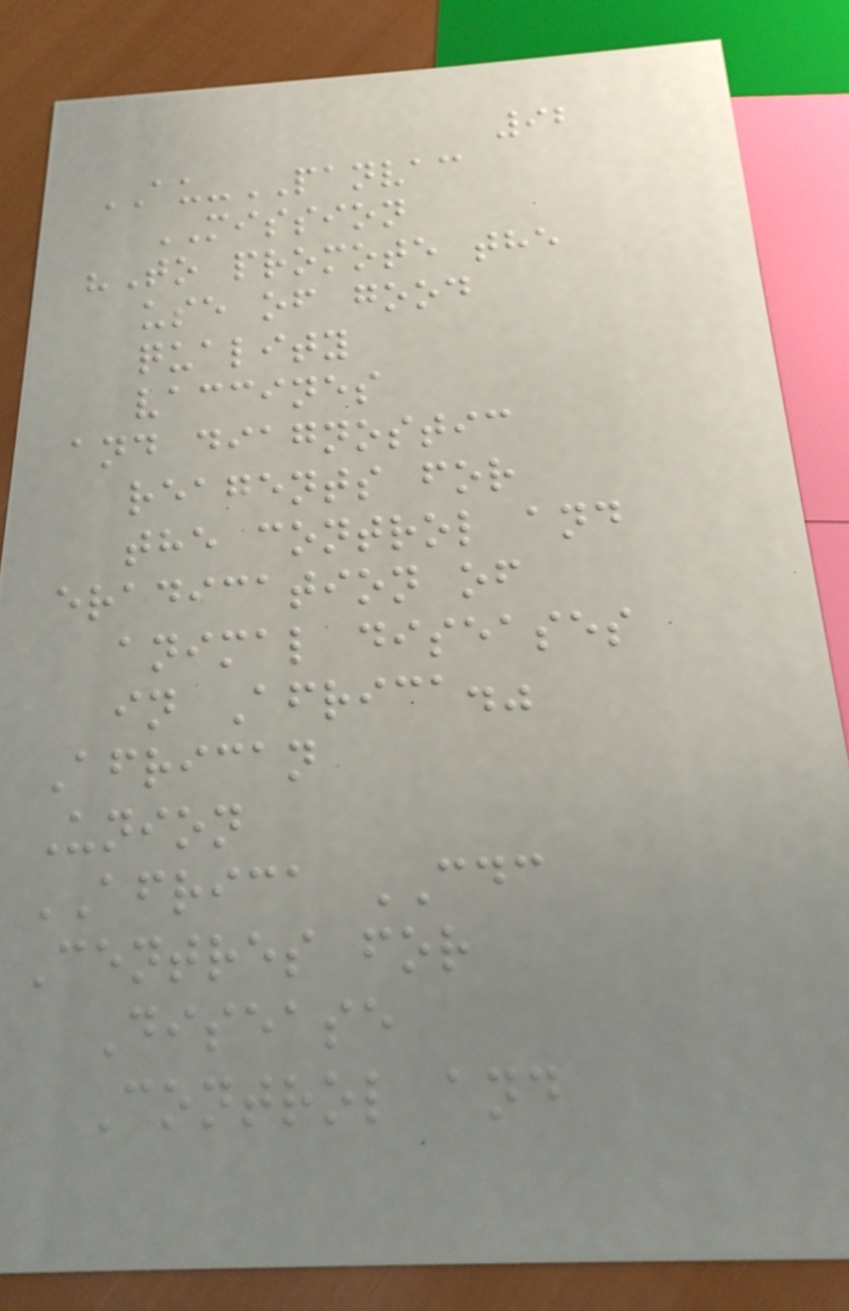92
AU-PANVAC
MISSION
"To promote the
use of good
quality
vaccines
and diagnostic
reagents for
the control and
eradication of
animal diseases
in Africa."
African
Union
AFRICA CDC
Centres for
Disease
Control and
